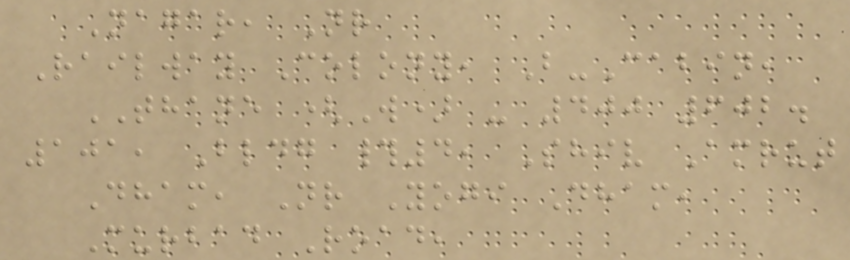Nagar, Nr
Railway Colony, B-Cabin,
THANE (W) - 400 602.
101, Bldg #4, Shiv Amrut
Dham, Nr Yogi Dham,
Murbad Road,
